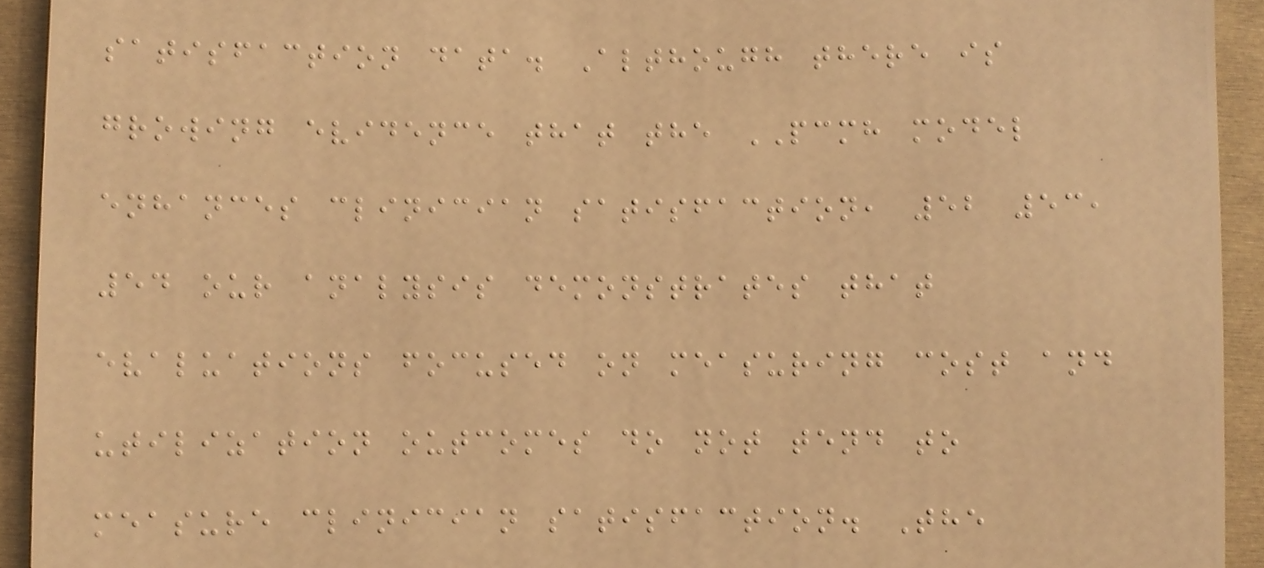satisfaction data. Although there is
growing evidence that the PCMH model
enhances clinician satisfaction, 52 53,
54 our analysis demonstrates that
evaluations focused on measuring cost and
utilization outcomes do not tend to
measure clinician satisfaction. The
